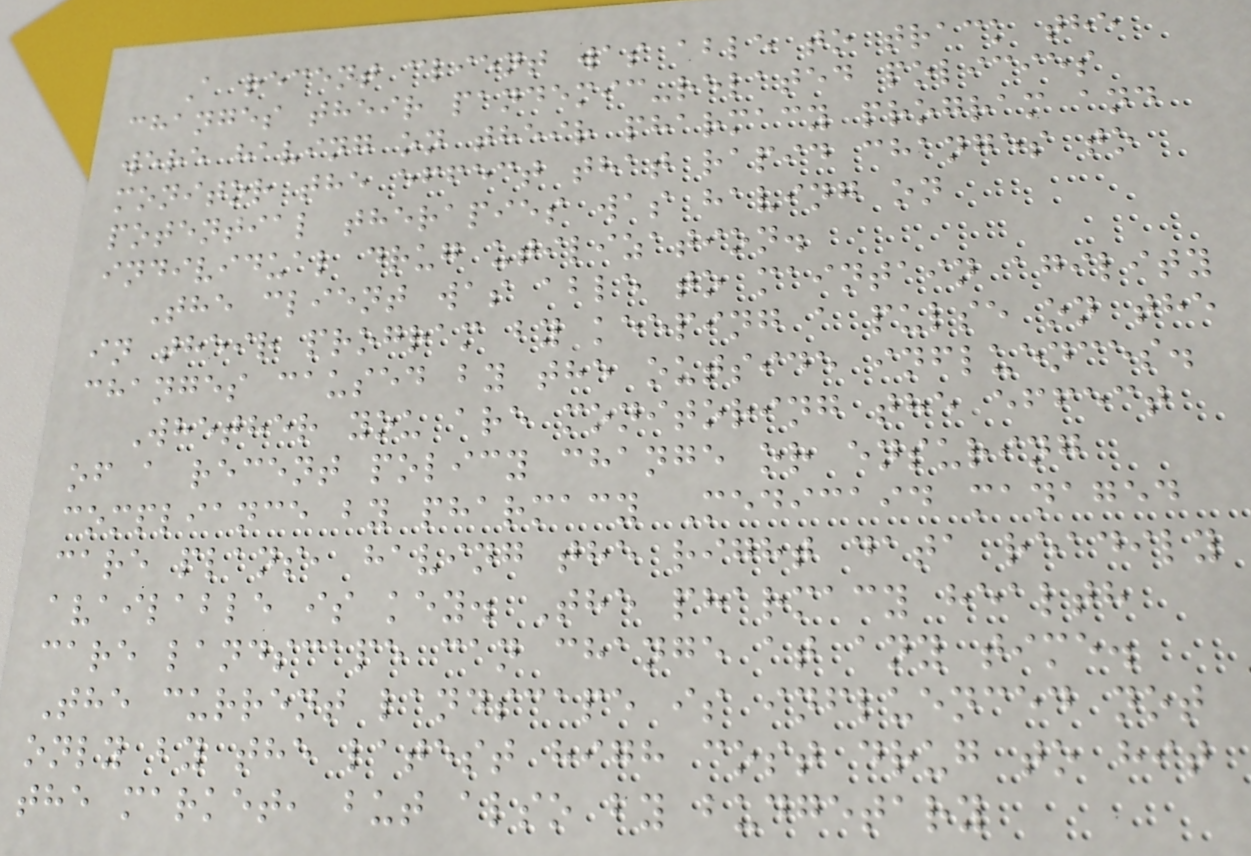A recent client was able to track the
changes their pandemic-related policies
were having on their pharmacy program and
monitor the effect that rapid changes to
potential therapies was having on
individual drug utilization.
The client was able to maintain agility
in their program by keeping a pulse on the
changes caused by the outside influences.
Whether you are monitoring the effect
of a recent policy change or ensuring
compliance by pharmacy Medicaid managed
care plans, having the right data readily
available is key. The pharmacy health
care landscape can change at any time.
The current landscape is influenced not
only by the latest high cost drug to hit
the market, but also by budgetary
